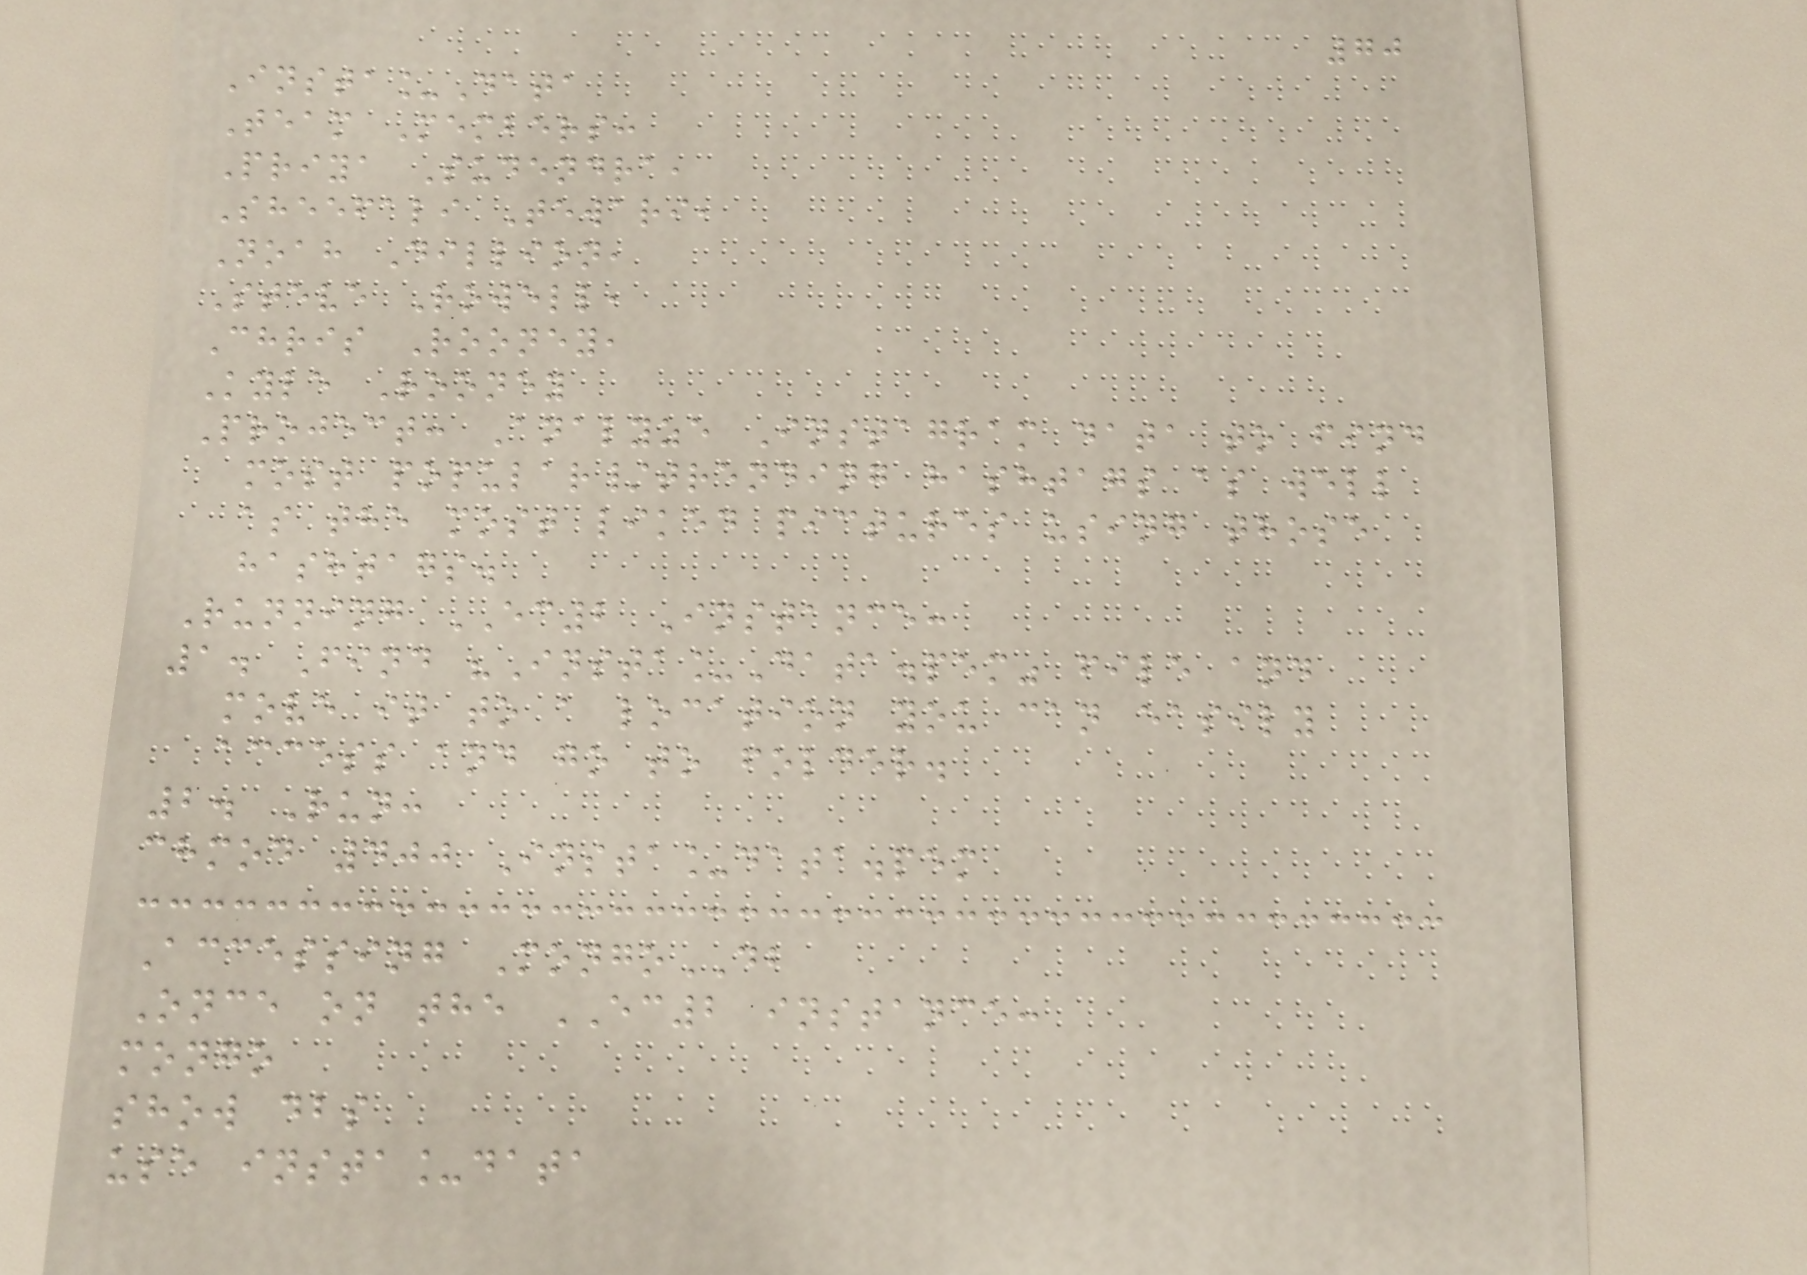70
Insta_Data
Team Members:
Priya Sudendra,
Sheefali Tewari,
Noah Dillion,
Steve Rowell,
Chris Rooney,
Kyle Rooney
Project: Analyze Instagram data to find
most popular/trending hashtags as well
as the most liked pictures using those
hashtags.
Running EC2 Instance:
1. Find "Insta_Data.pem" file and
move it to a location you can easily
access and go to folder.
2. Run:
chmod 400 Insta_data.pem
Accessing MongoDB
Once on the EC2 instance:
mongo
show dbs
use insta_data
